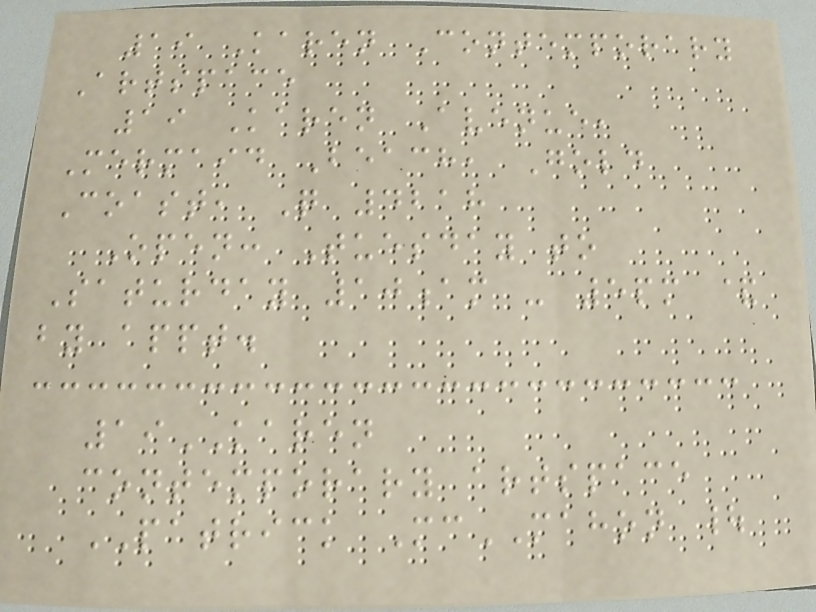19 Karen Contemporary
Artspace
19 Karen Avenue,
Mermaid Beach, Gold
Coast, Q 4218
Open: Tuesday to
Saturday 10am - 5pm &
by appt.
19KAREN
contemporary artspace
PATRICK McMAHON |
